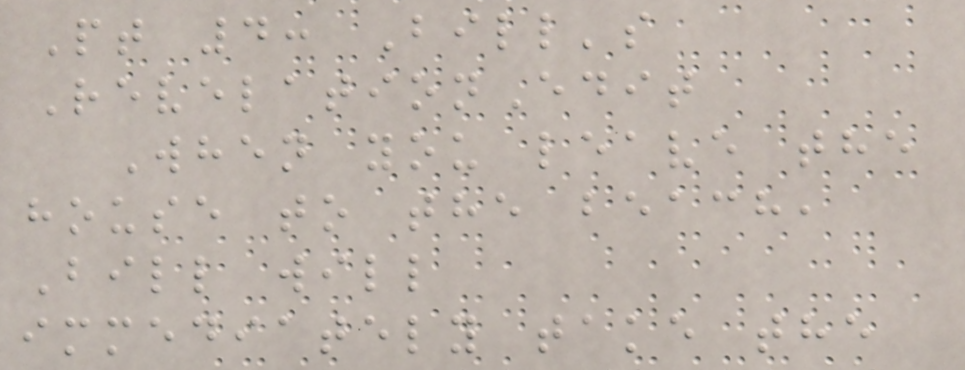Pt 4: Bill's
RevelationEdit
When you leave the
house to the beach,
Bill will
immediately take the
